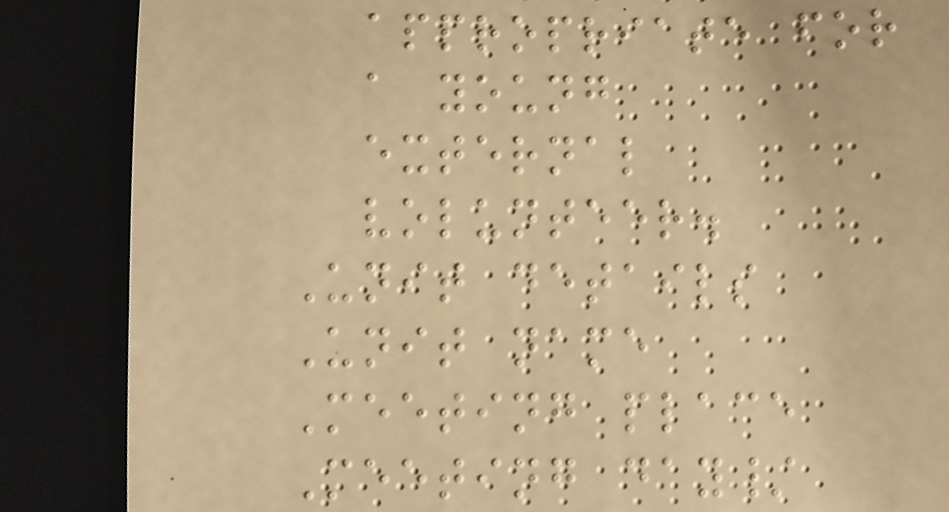appropriate for
a young
external
volunteer.
Unit details
Unit name
Meeting place
Meeting day/
